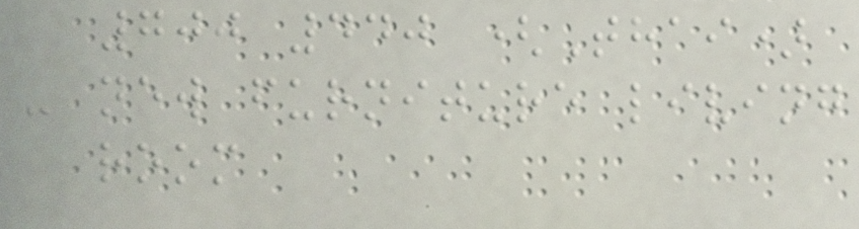700 440 (Thai)
- new furniture living
room
